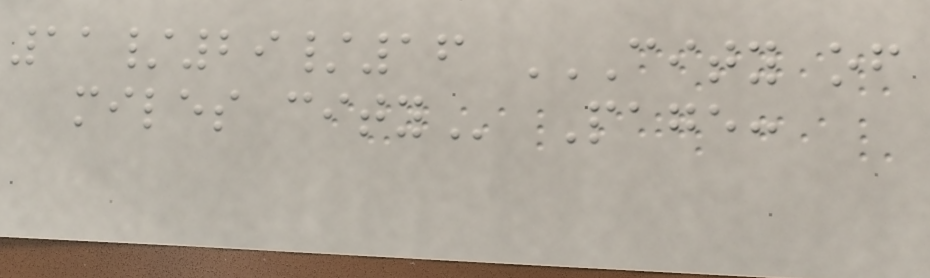11/29/16 CITY OF
MILES CITY Page:
